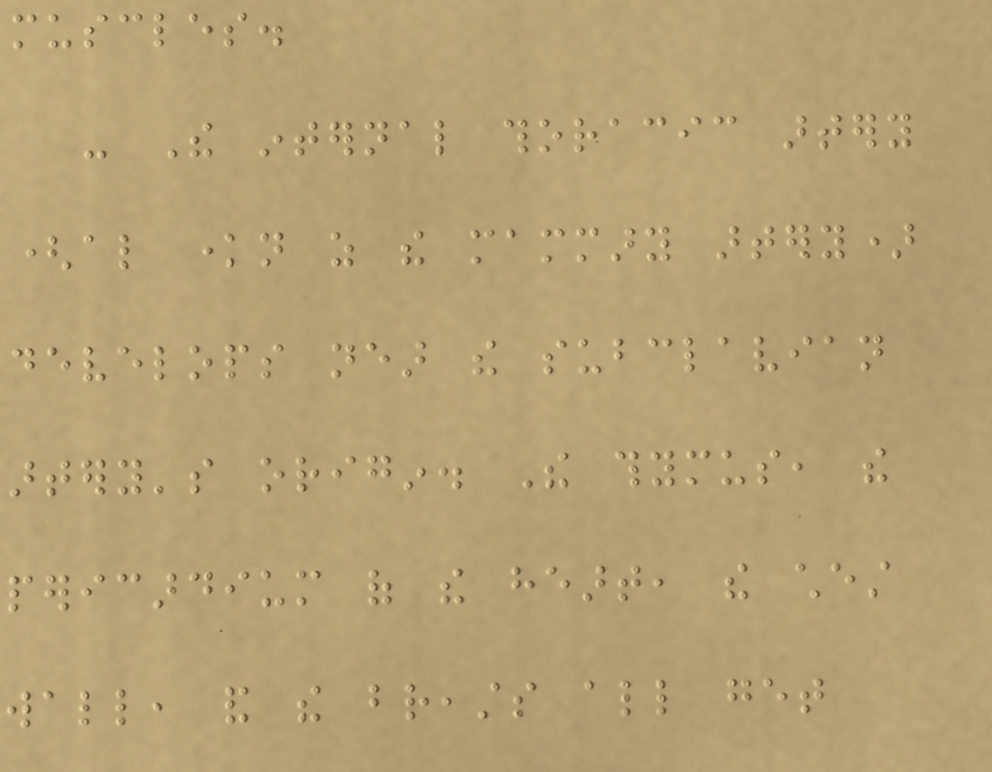muscles.
- The internal thoracic artery
(also known as the mammary artery)
develops near the subclavian
artery's origin. The thymus, the
pericardium of the heart, the chest
wall, and the breasts all get
